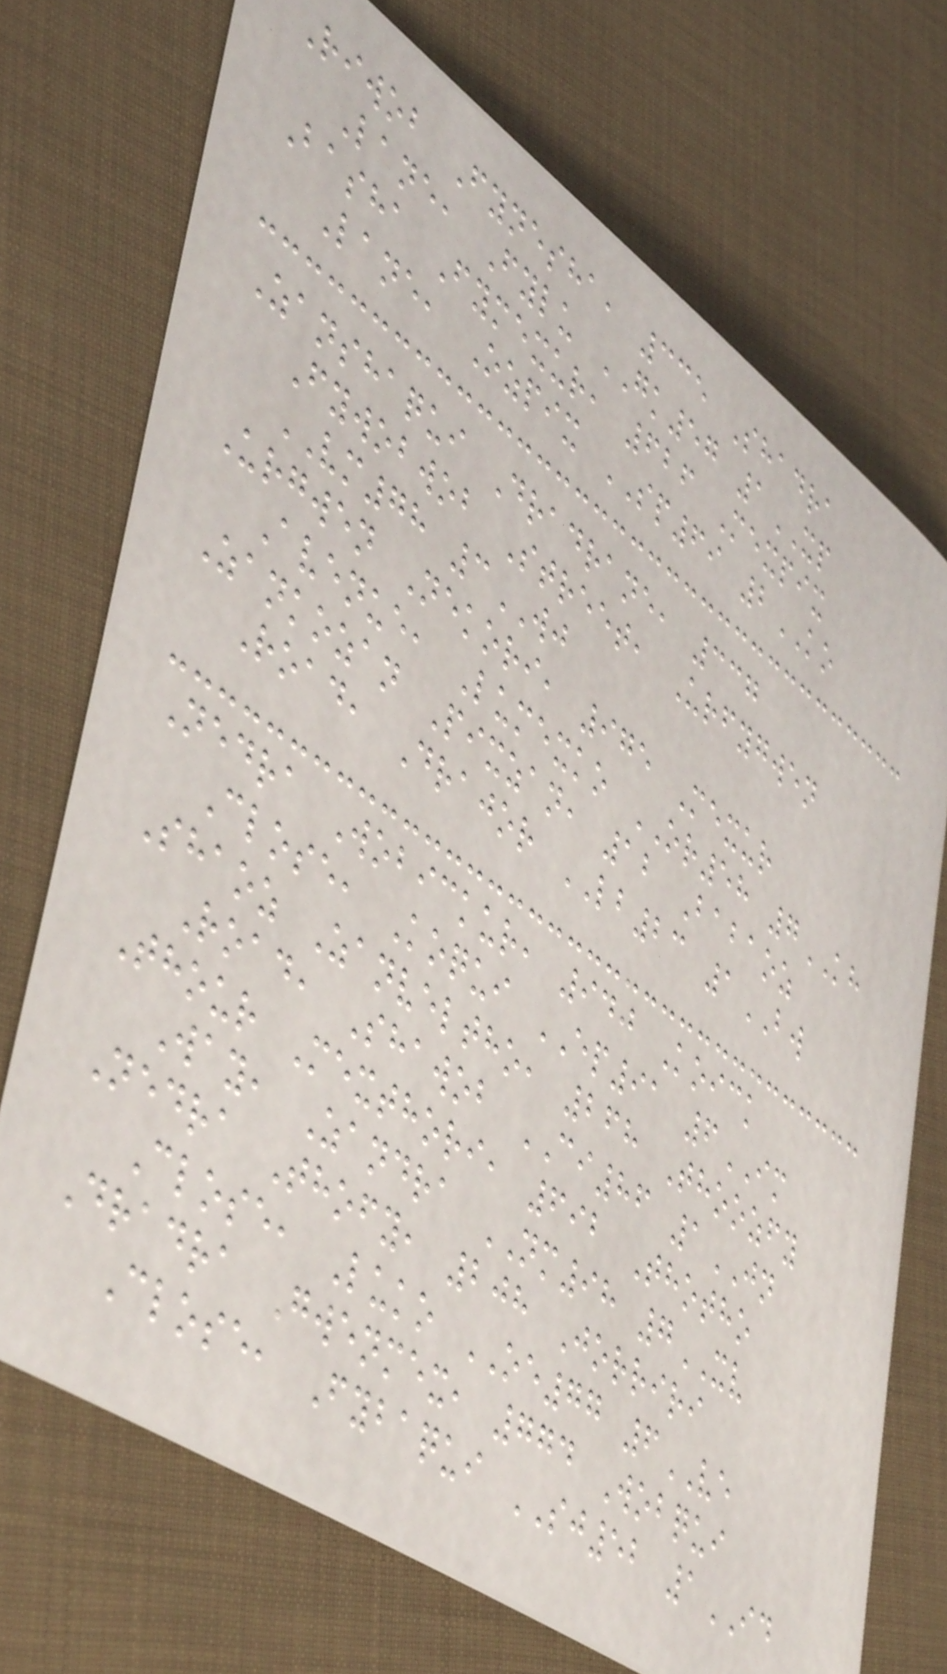Riwob Fynesha, 335 Shadra
Lane, Fylu GK57 1XP
Basha Fymexur, 626 Mexpix
Lane, Ozpix SP69 2KO
Zanshaqui Dradrane, 337
Fywobwob Street, Urfygwen
VM78 3WJ
Urgwen Nekori, 975 Mexur
Avenue, Lumexko OR58 7KH
Zankozan Pixzan, 12 Babaoz
Road, Drajor LB23 1BW
Nedra Wobickur, 940 Koick
Close, Koqui EP91 6IM
Shaoz Zanveltho, 268 Thoozfy
Road, Shawob CI86 1JN
Thour Mexthori, 692 Thotho
Way, Zandra NM98 7XV
Nedra Thofy, 208 Jorriri
Close, Luko OE77 6VE
Dradra Gwenmex, 774 Wobqui
Close, Fybaqui SJ52 1ID
